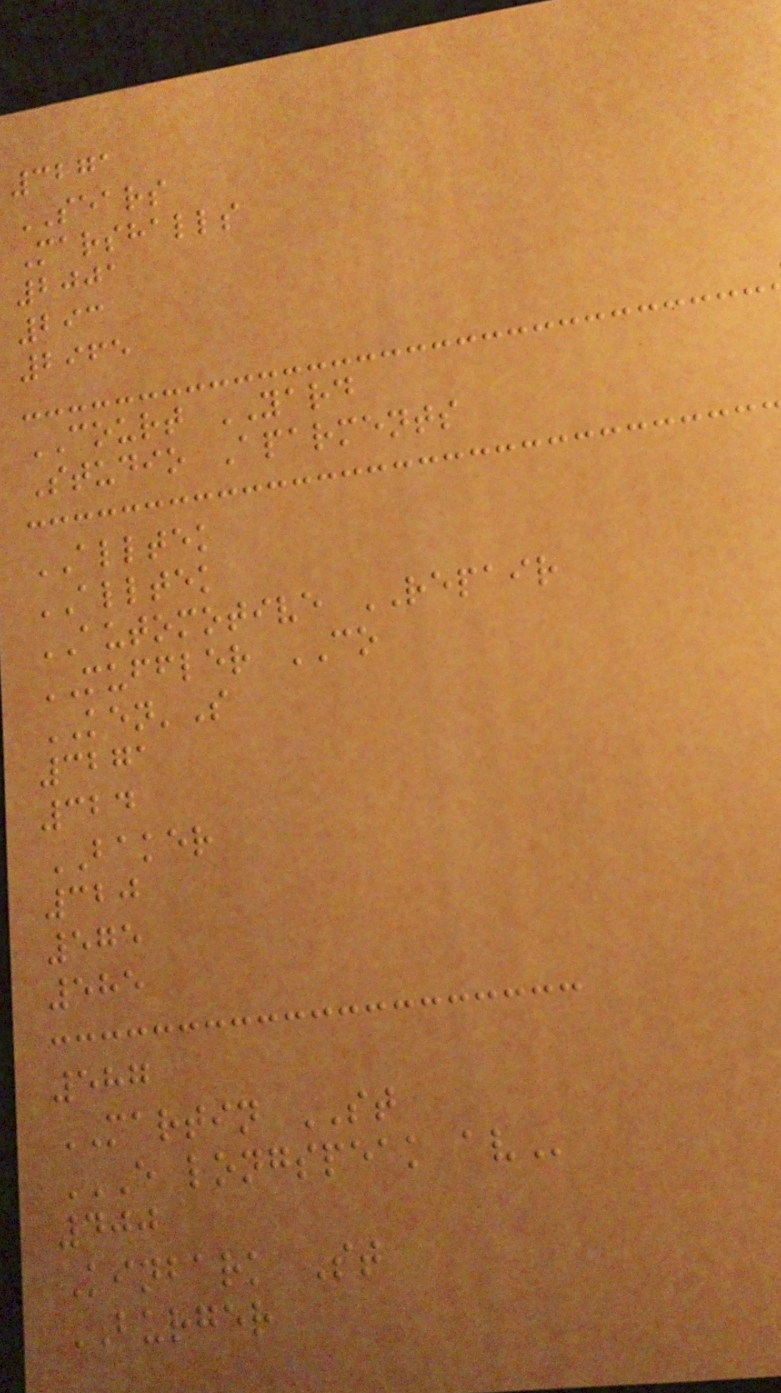3271
SEARS
Marshalls
2001
293
2965
COURT YARD
Studio Aparments
ALLTEK
ALLTEK
AUTOMOTIVE REPAIR
MUFFLER CO
KEN'S
3271
324
BAKER
320
575
585
587
MARTIN ST
E LONGSPEAK AV
400
Kinbark St
BURGER
